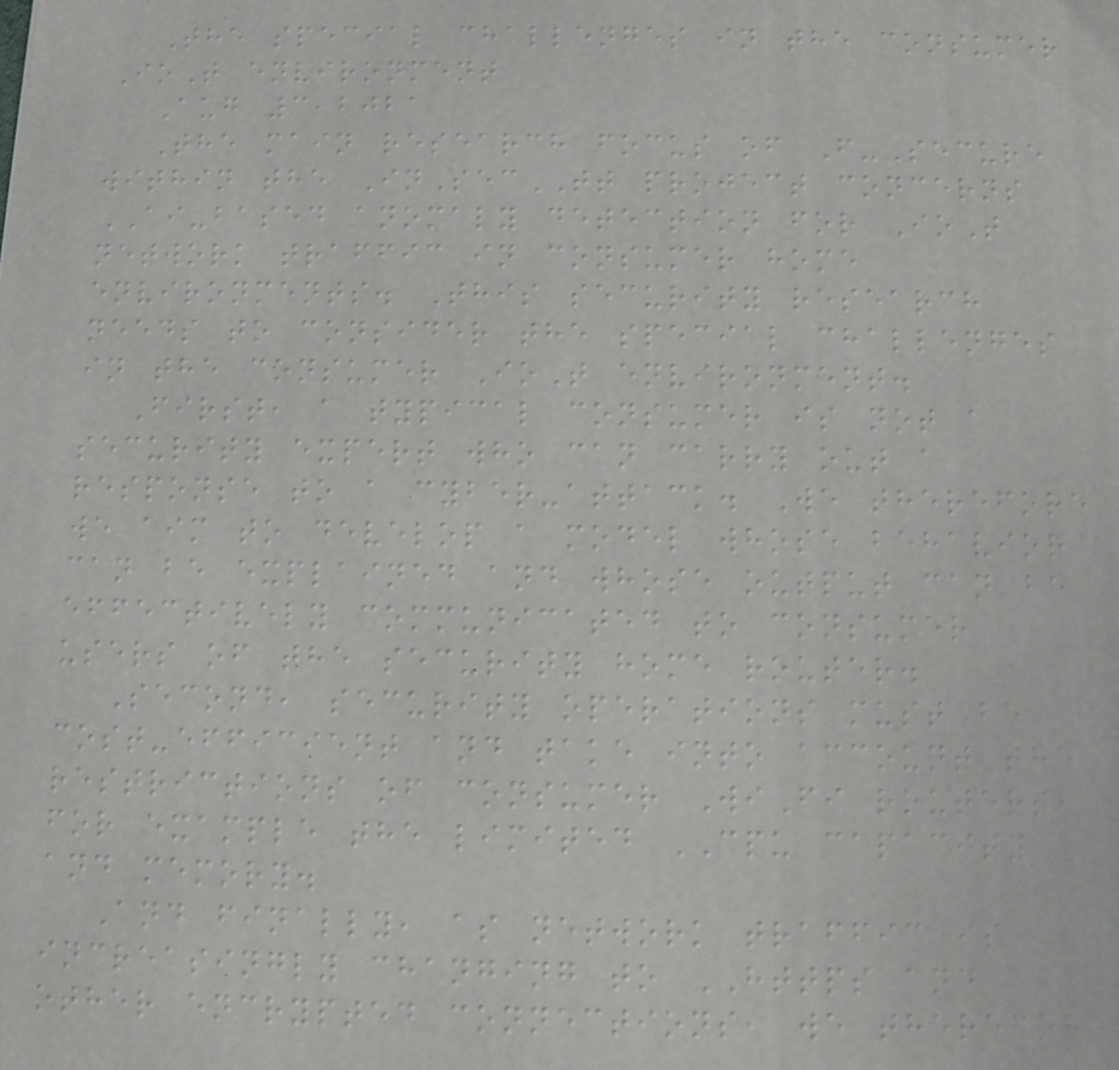The special challenges in the consumer
IoT environment
Aug 3,2021
The main research focus of F-Secure
within the InSecTT project concerns
AI-based anomaly detection for IoT
network traffic in consumer home
environments. This security research
needs to consider the special challenges
in the consumer IoT environment.
First, a typical consumer is not a
security expert who can carry out a
response to a cyber-attack. We therefore
we aim to develop a model whose behavior
can be explained and whose output can be
effectively communicated to consumer
users of the security home router.
Second, security operations must be
cost-efficient and take into account the
restrictions of consumer WiFi routers,
for example the limited CPU capacity
and memory.
And finally, as network traffic is
increasingly changing to HTTPS and
other encrypted connections, we therefore
